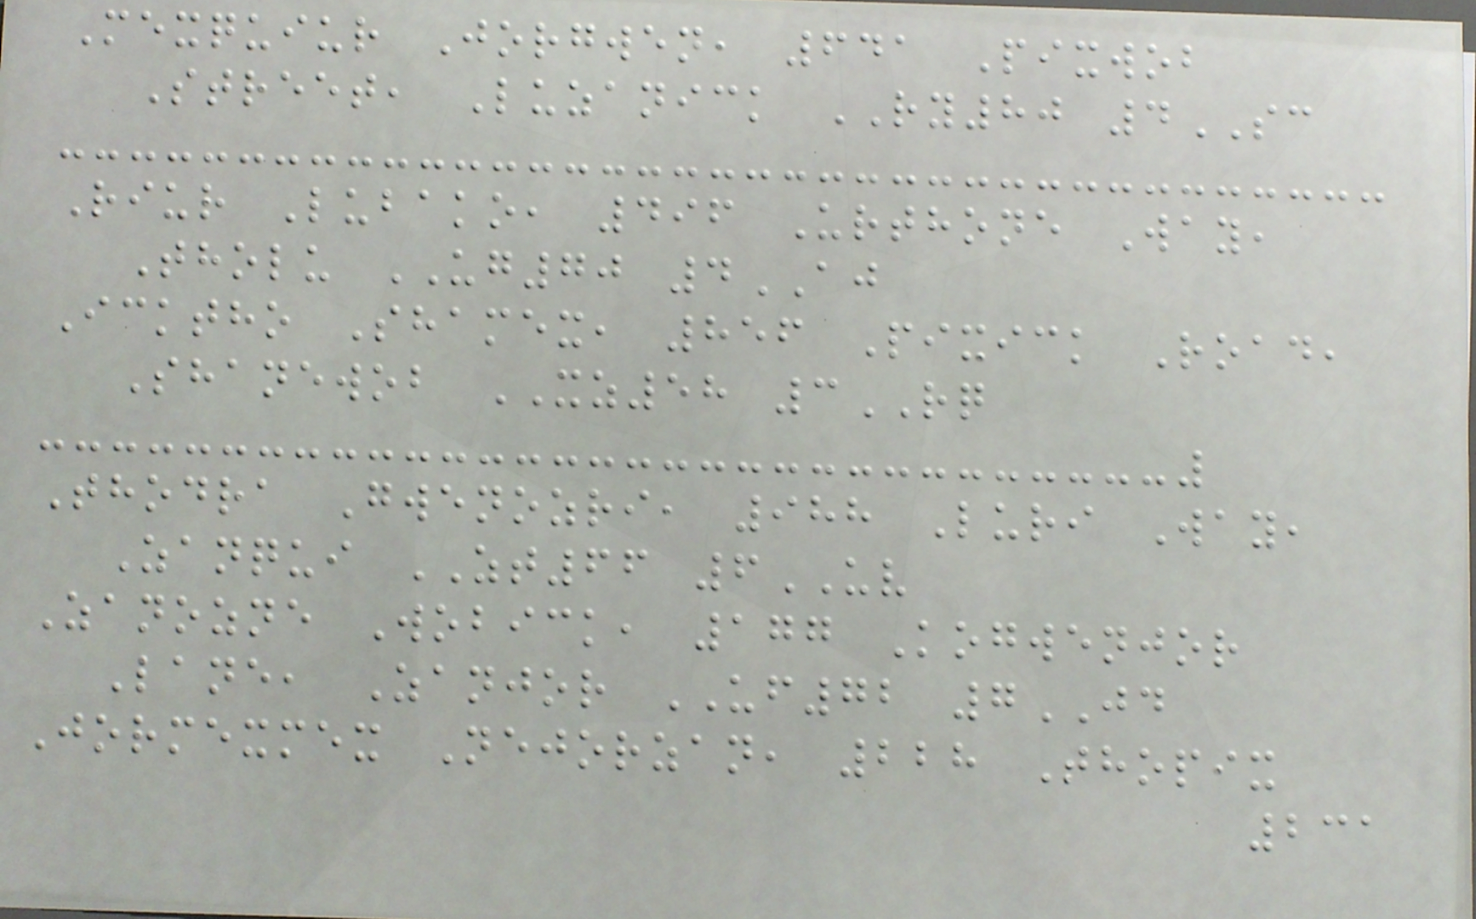Mexquiur Jorgwen, 641 Pixwob
Street, Luzanick RY80 4SC
Riur Lubako, 496 Urthone Way,
Tholu UG70 4AJ
Icktho Shamex, 856 Pixick Road,
Shanewob XZ58 3RQ
Thodra Gwenozri, 988 Luri Way,
Zanqui ZT66 6UV
Zanozne Wobick, 177 Kogwenjor
Lane, Zanjor UF72 7JD
Jormexmex Nejorzan, 228 Thopix
231
